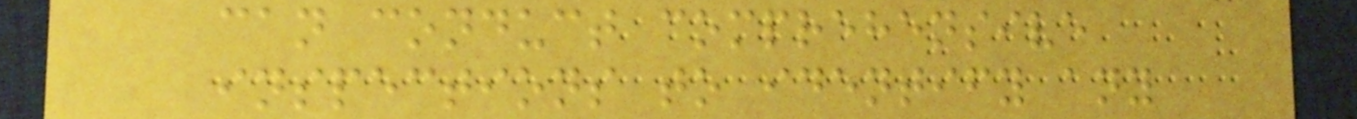can conduct comprehensive
inspections to identify any
